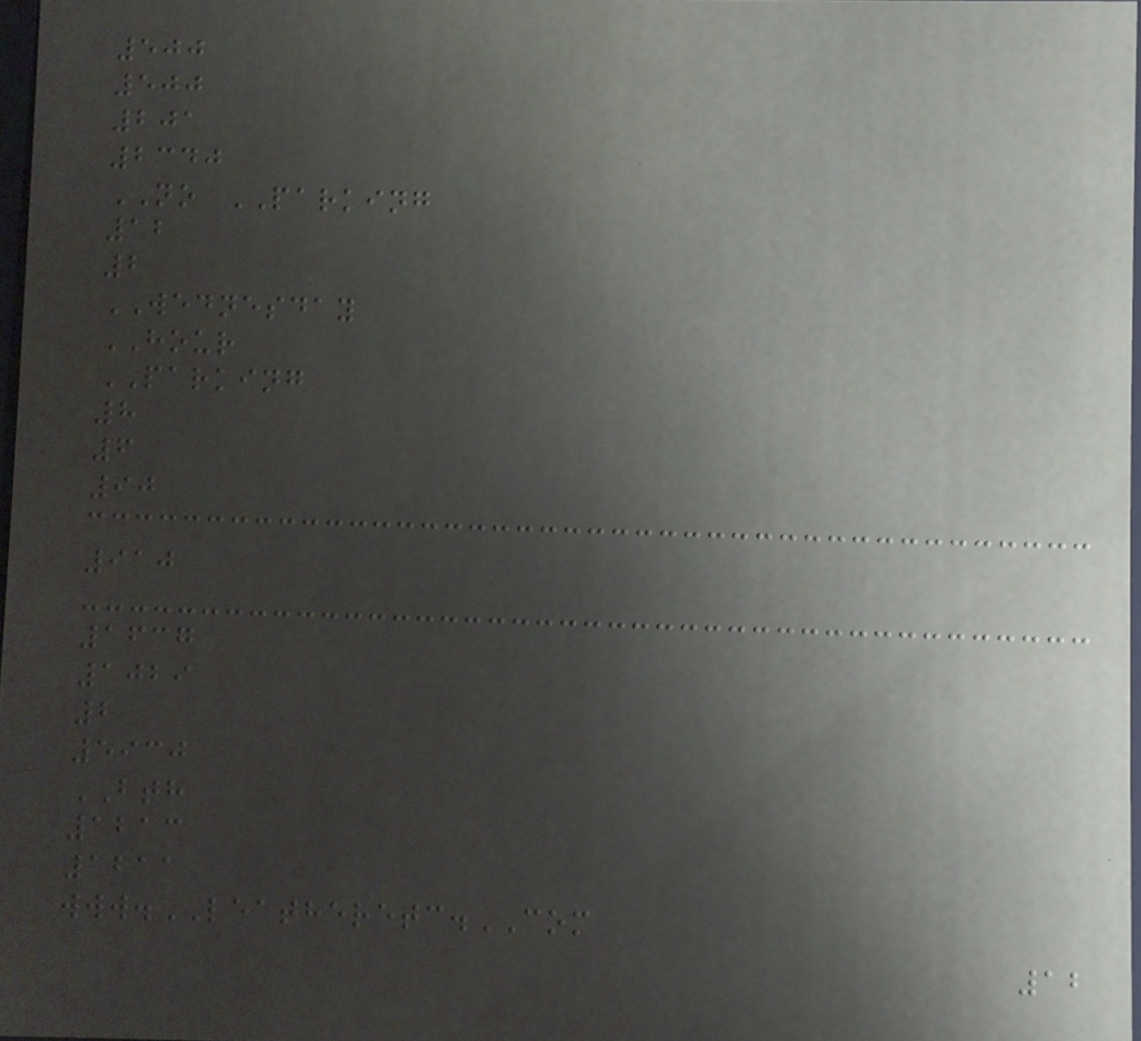500
500
201
2340
NO PARKING
12
2
WEDNESDAY
HOUR
PARKING
8
6
90
910
1637
1029
2
5930
BTH
1213
1211
www.LEATHERETC.COM
12
